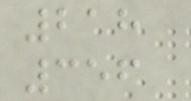218
356
